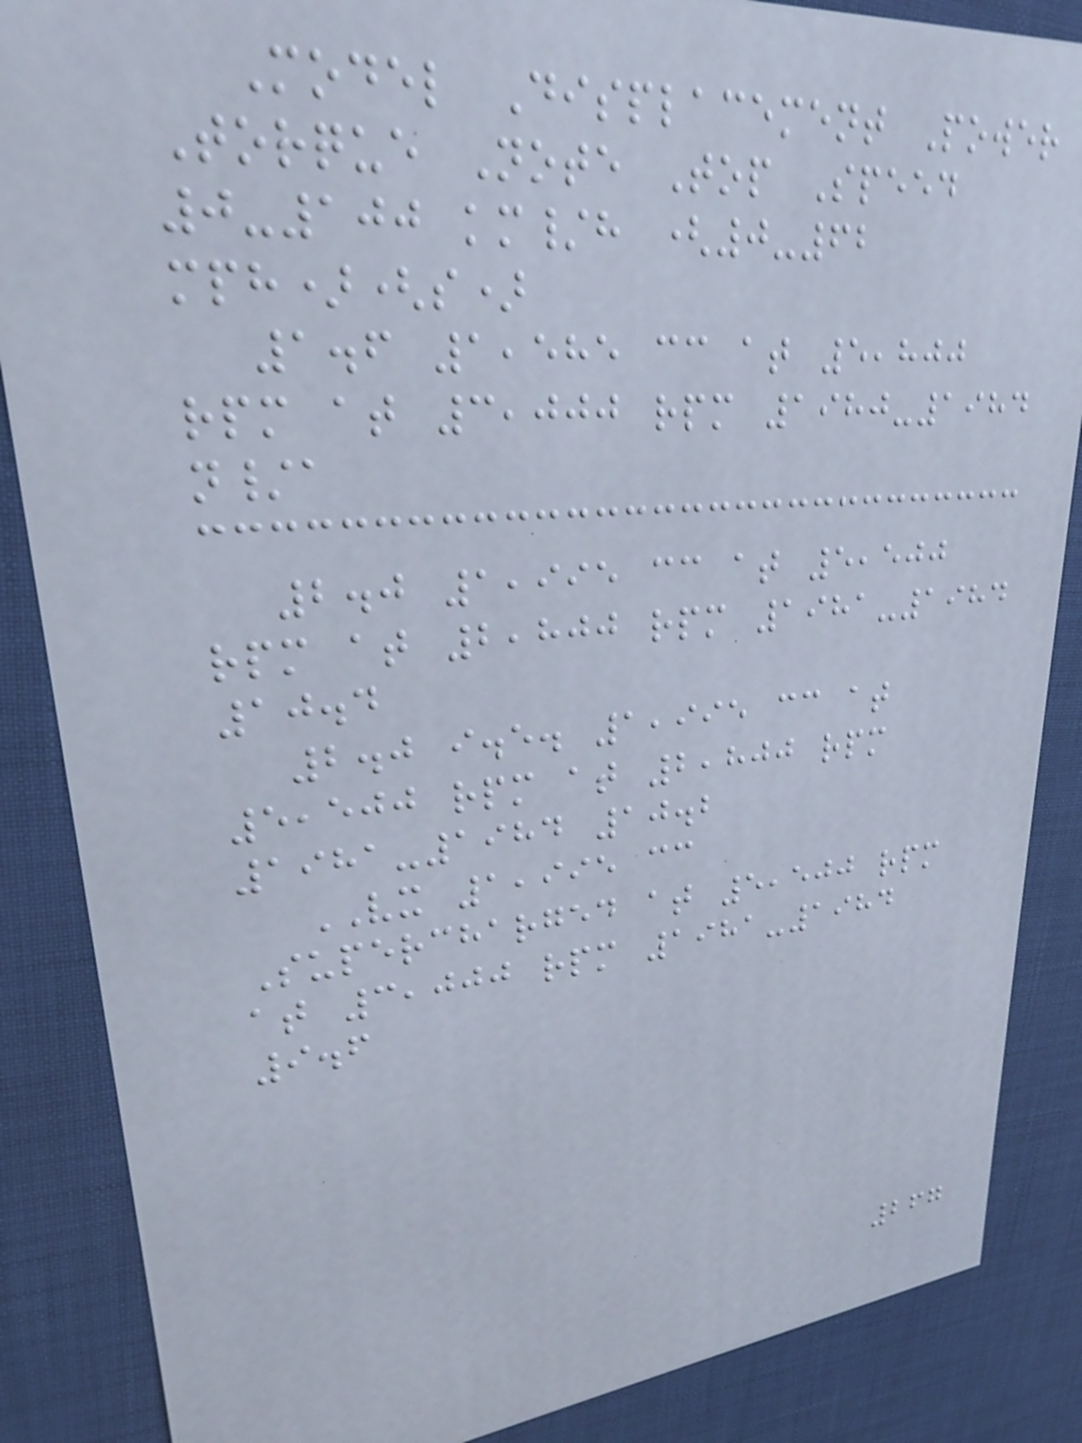Model Displacement Power
Torque Note Top Speed
0-100 km/h (0-62
mph)(s)
1.6 1,585 cc at 5,800
rpm at 3,000 rpm 1980-1984
n/a
2.0 1,995 cc at 5,500
rpm at 2,800 rpm 1981-1984
10.4
2.0 i.e. 1,995 cc at
5,500 rpm at 2,800 rpm
1981-1984 10.2
VX 1,995 cc
Supercharged at 5,500 rpm
at 3,000 rpm 1981-1984
9.6
267
